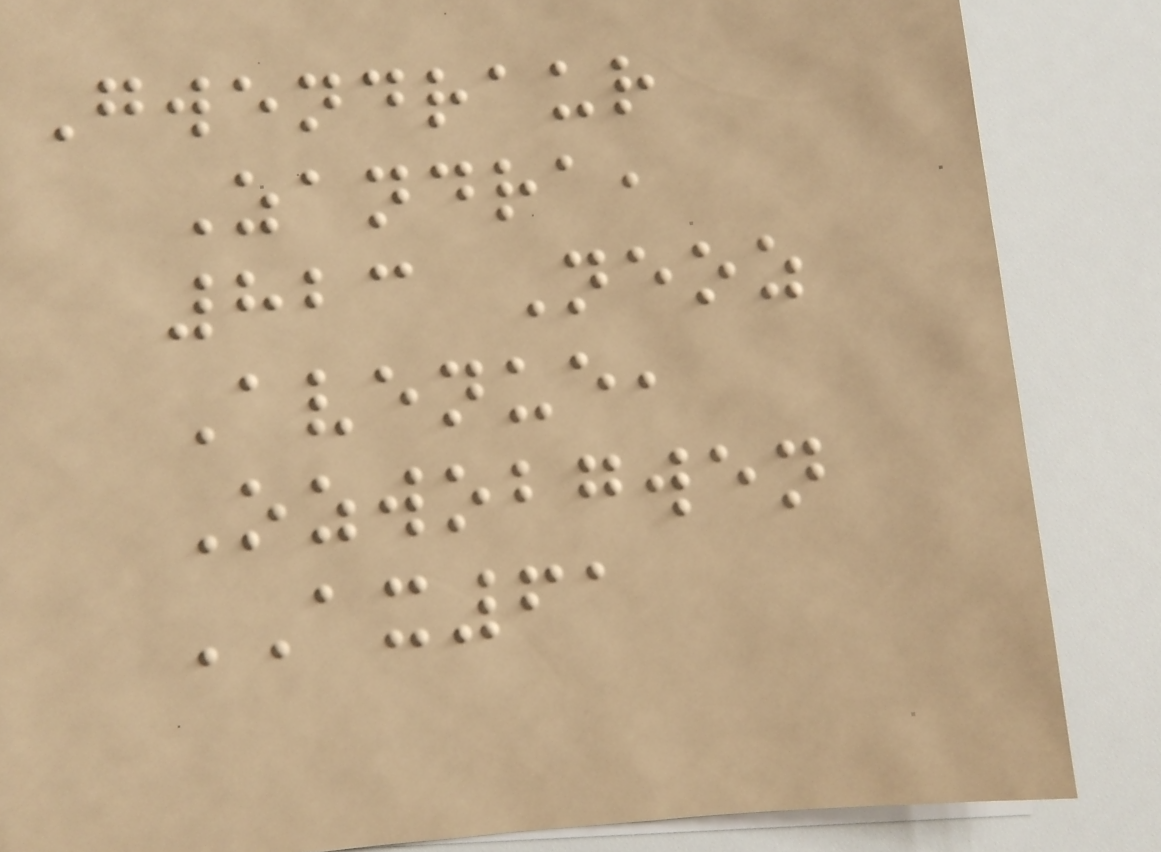Gwendraur
Zandra,
823 Neoz
Avenue,
Ozwobgwen
AX61
